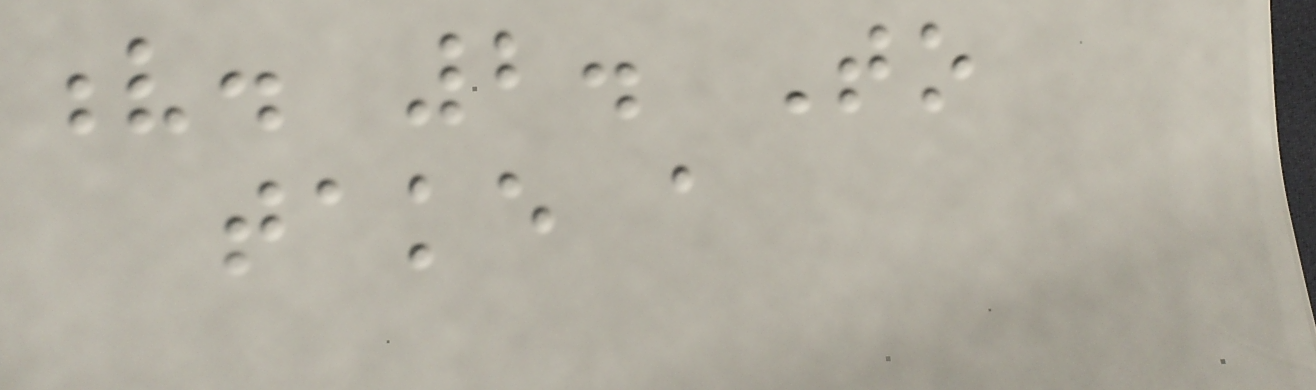v. 2. To
take a
